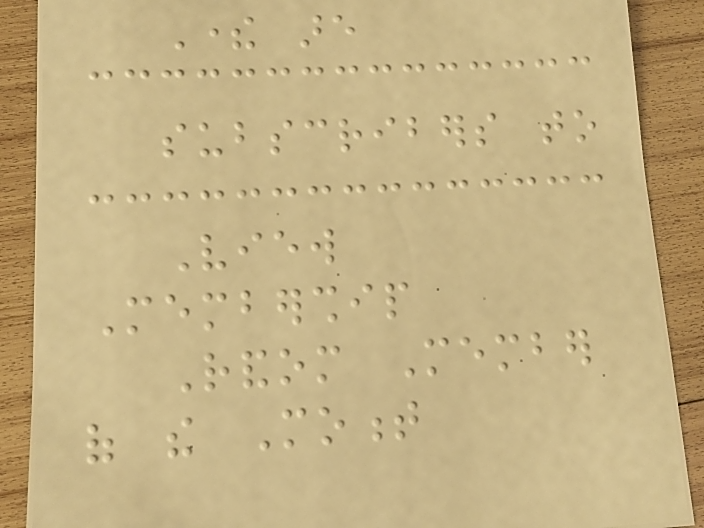There are
subscribers to
View
Membership
Random Member
of the Moment
